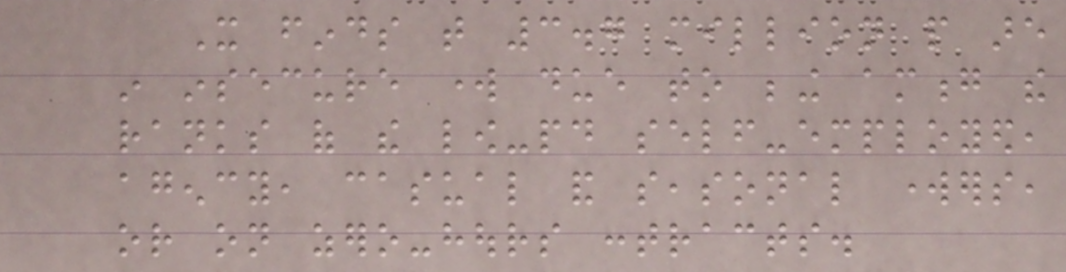It finds that 3.7 million people are
in insecure work due to being among the
ranks of the low-paid self-employed,
agency, casual and seasonal workers,
or on zero-hours contracts.
